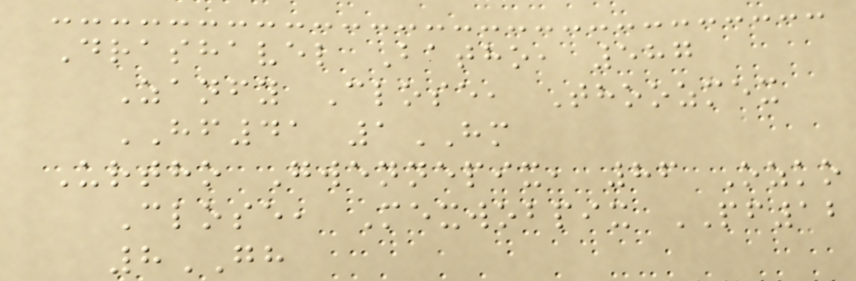Drashavel Batho, 587
Zanfy Close, Thoozmex
HF41 1HM
Urtho Gwennepix, 86 Ozko
Close, Mexwobpix PF12
8GH
